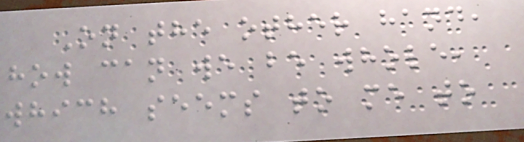On the other hand,
how can we be whole,
which seems to me to
